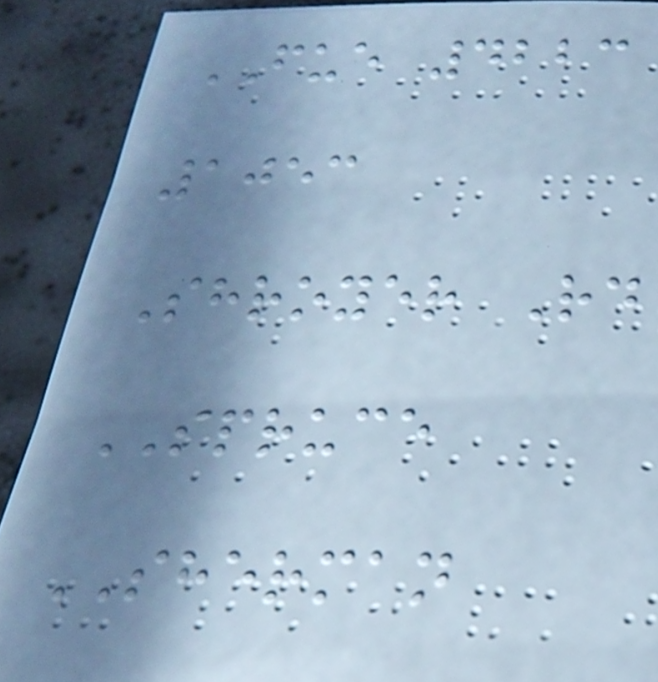FUE 4223
1053
Shroyer Rd
SPRUCE
SHERMAN
